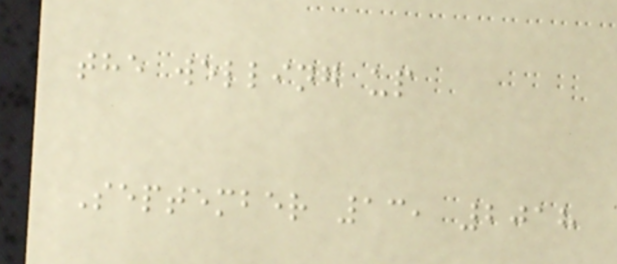the welling up
September 13, 2018
